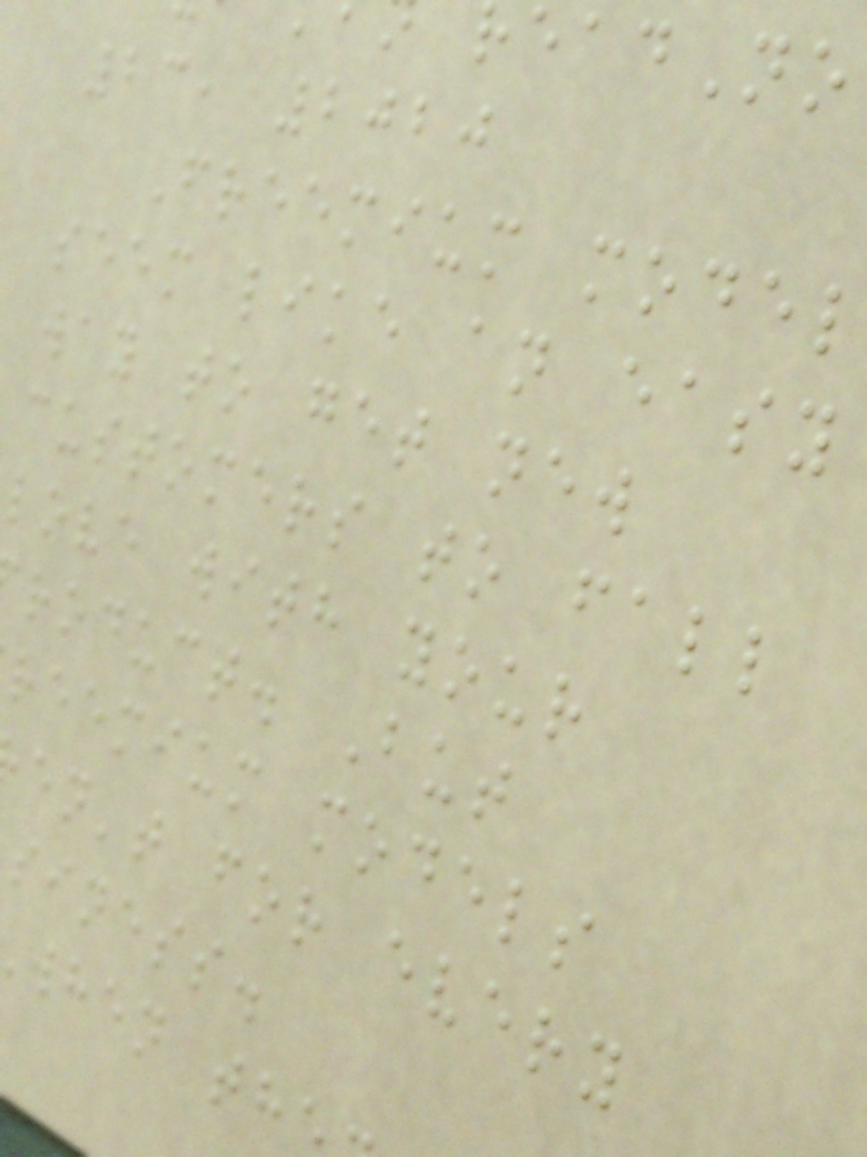readNo
23, 2020
Freemium model
seem like an easy
way to get new
customers to fall
love with your
roduct. But
reemium models
en't for every
siness.
when th
